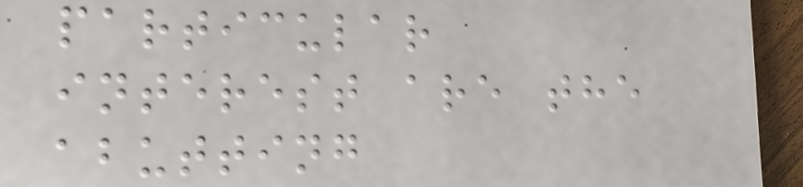particular
interest are the
abutting
